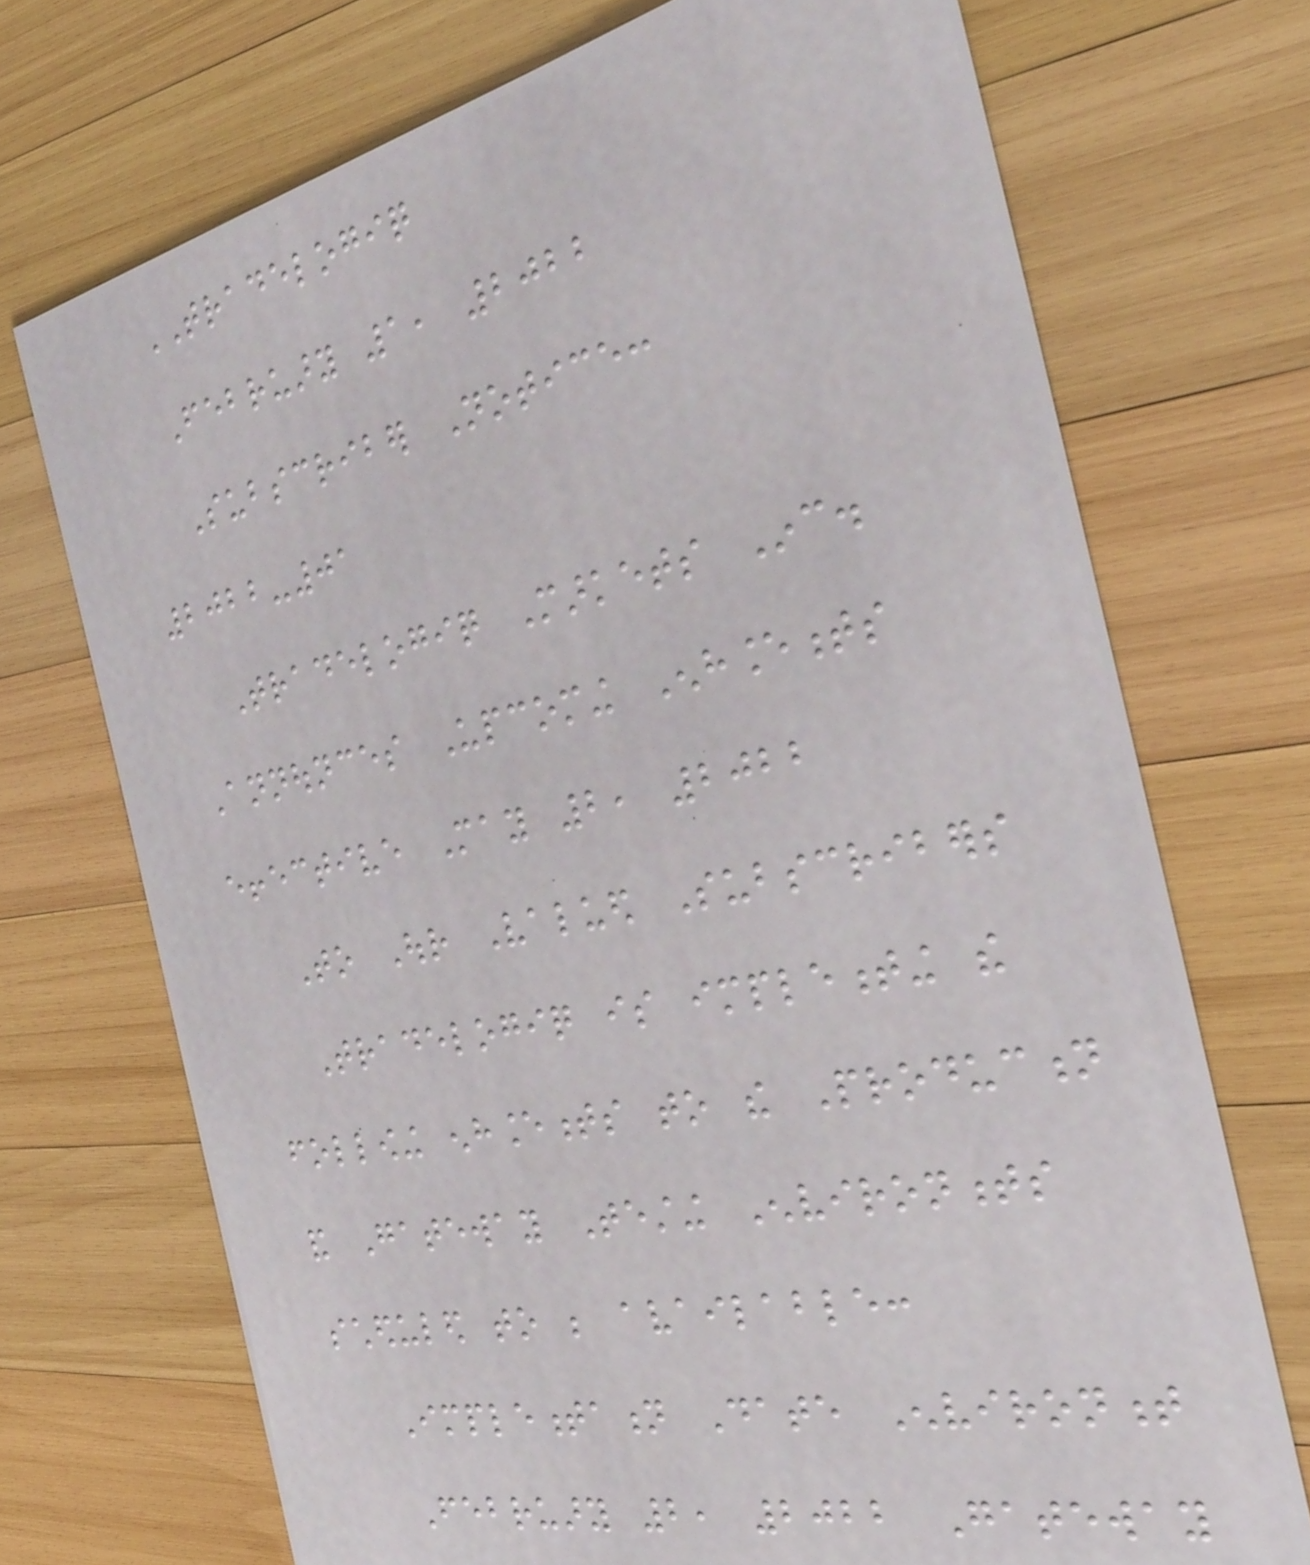TRADELOGIQ
February 1, 2022
Subscriber Notice:
2022-01
Tradelogiq Markets Inc.
Announces Upcoming Enhancements
effective May 2, 2022
To Our Valued Subscribers
Tradelogiq is implementing the
following enhancements to the Production
and Gateway Testing Environments
scheduled to be available:
Implementation Date Environment
February 2, 2022 Gateway
